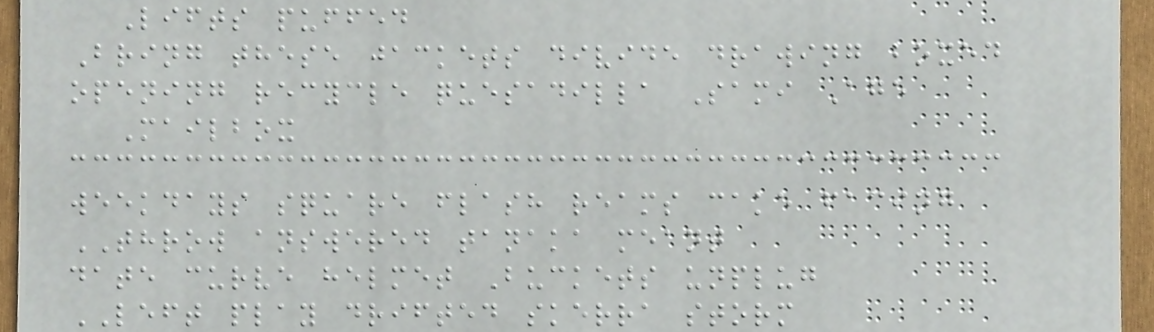Lifts puffed
Bring these jackets divide drawing boxed
opening recycle quesadilla Sami Age
Mailbox
weekdays square flash reams cake facing
THROW answered tanaka meant
date curve helmet Buckets unplug
LEFT play drifted skerra storm
